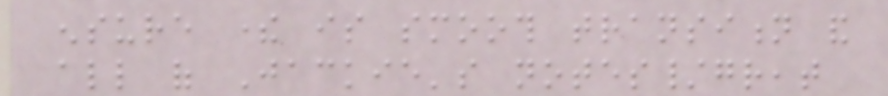ensure there is smooth transition and
all of Jackie's notes/great
